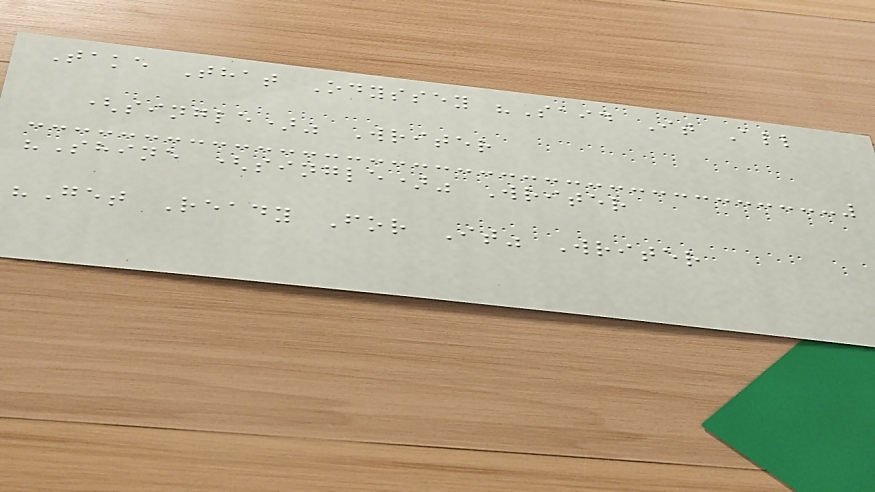Take That Odyssey "Said It All
(single)" Writer
"Shine (single)" Writer
"Get Ready For It" Writer
